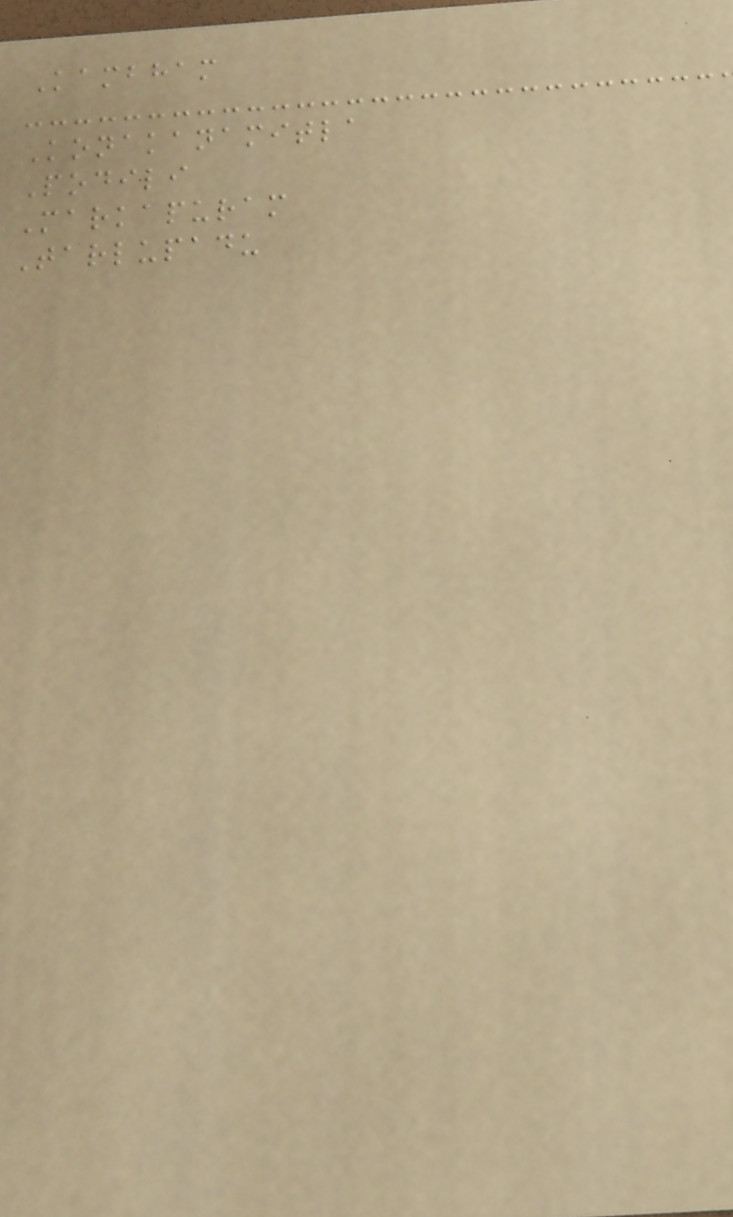Kambham
Konakanamitla
Podili
Markapuram
Tarlupadu
